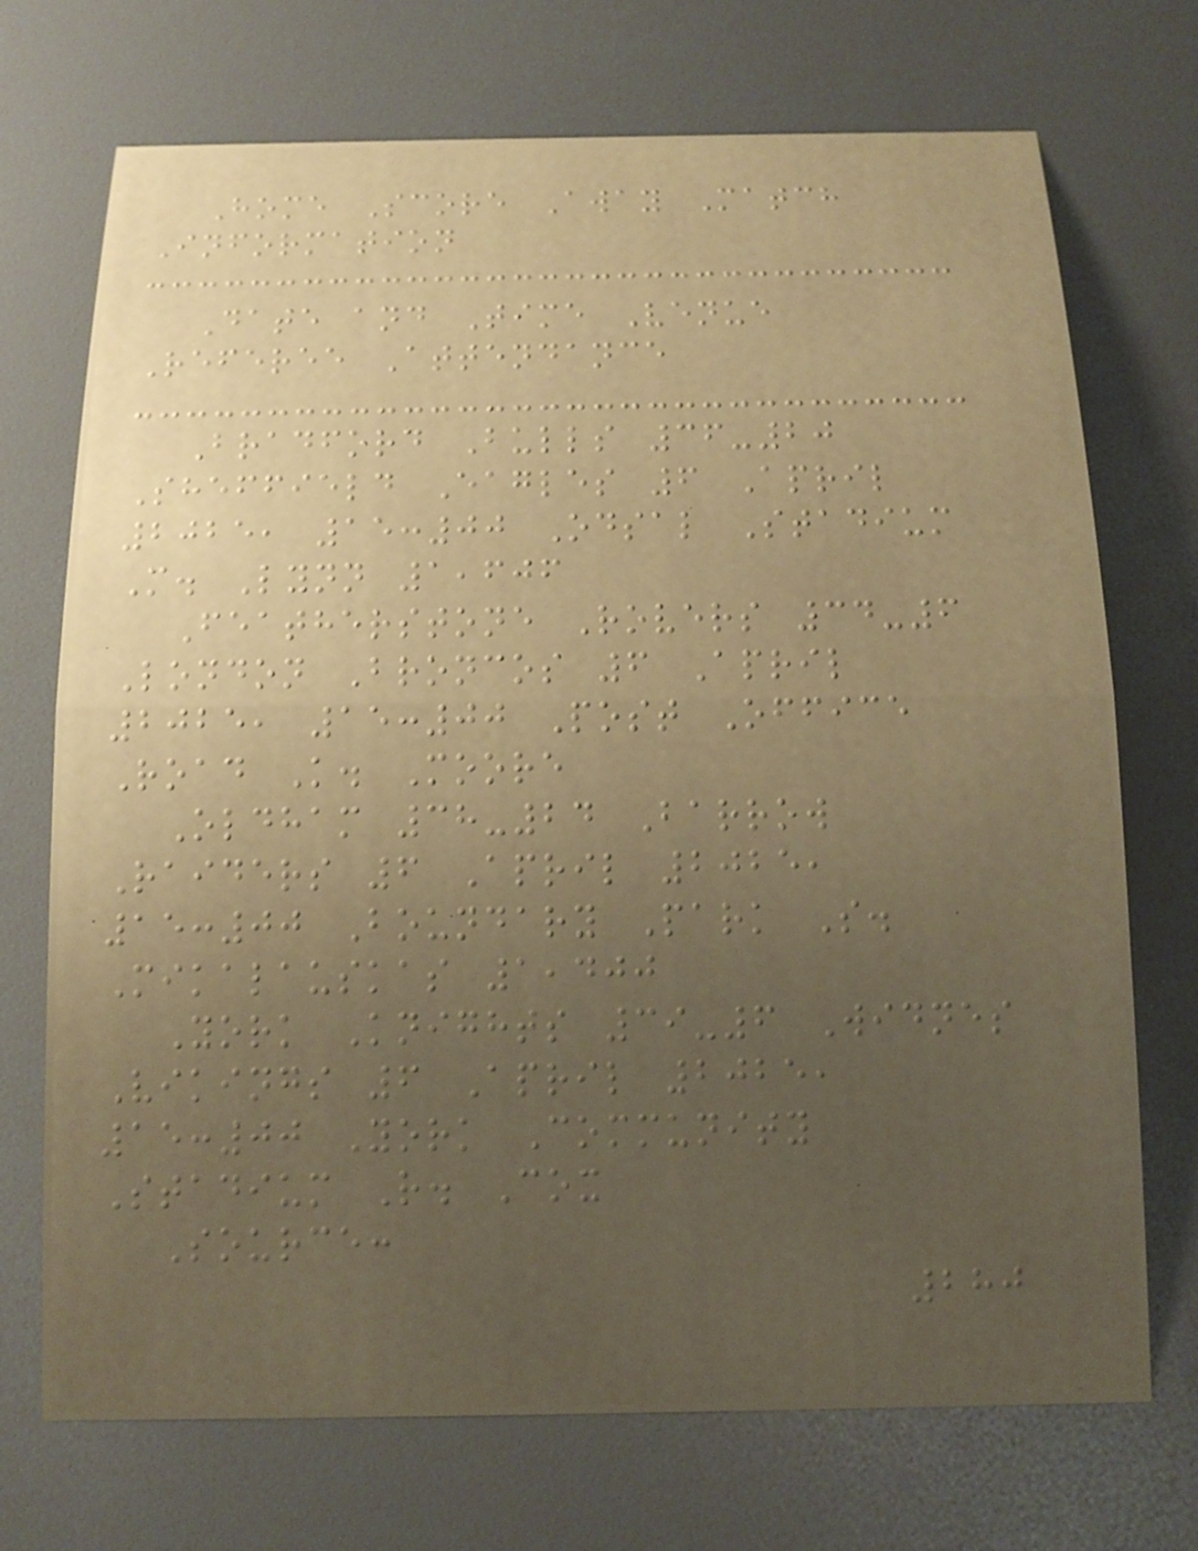Home Score Away Match
Information
Date and Time Venue
Referee Attendance
Bradford Bulls 36-20
Sheffield Eagles 6 April
2025, 15:00 Odsal Stadium
M. Lynn 1,606
Featherstone Rovers 34-6
London Broncos 6 April
2025, 15:00 Post Office
Road K. Moore
Oldham 38-24 Barrow
Raiders 6 April 2025,
15:00 Boundary Park S.
Mikalauskas 1,400
York Knights 39-6 Widnes
Vikings 6 April 2025,
15:00 York Community
Stadium R. Cox
Source:
280
